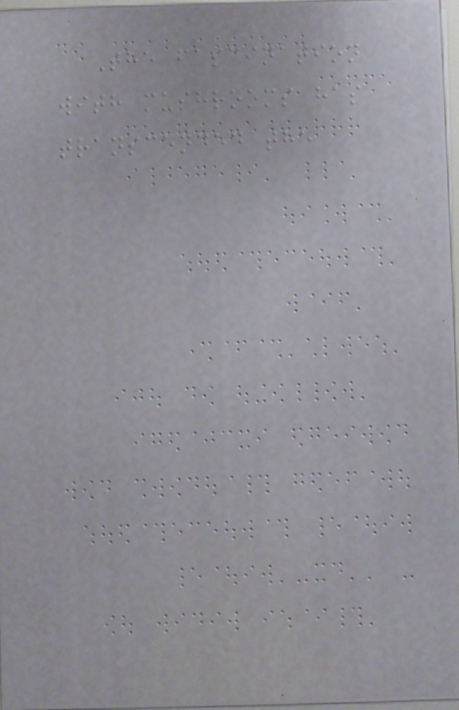The fascination
with mushrooms has
transcended the
